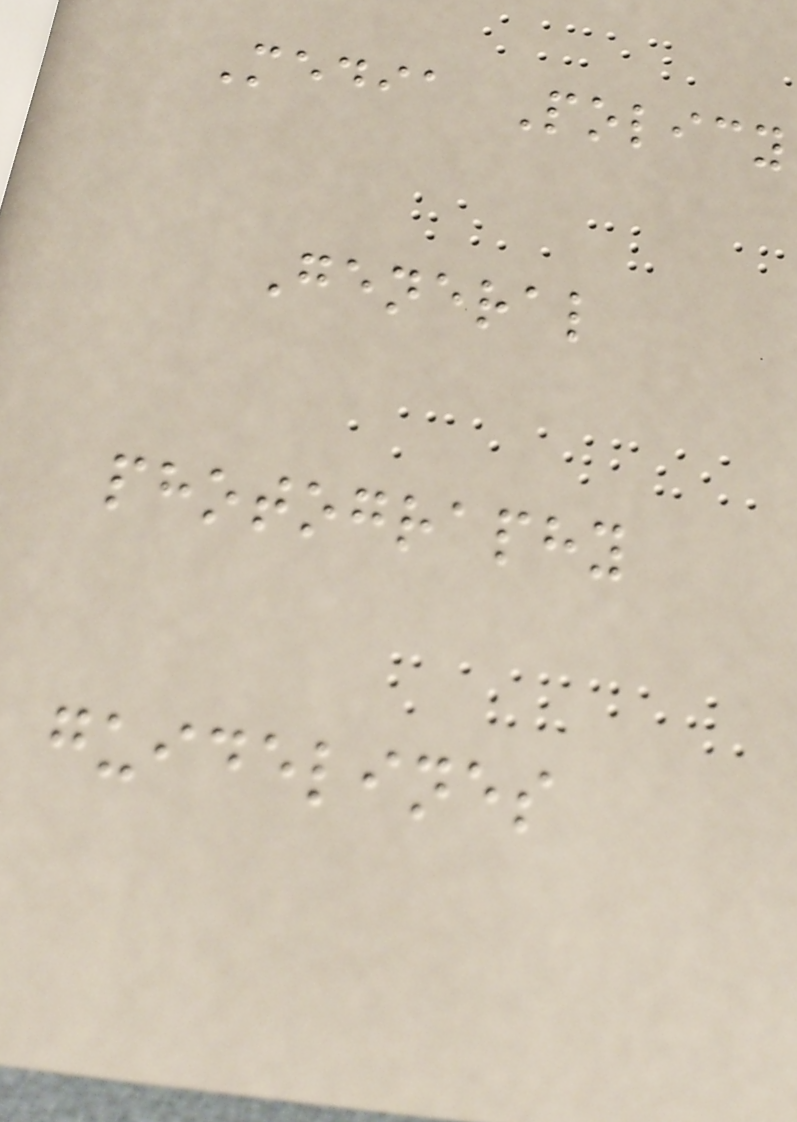Media Policy
General
photography
guidelines
